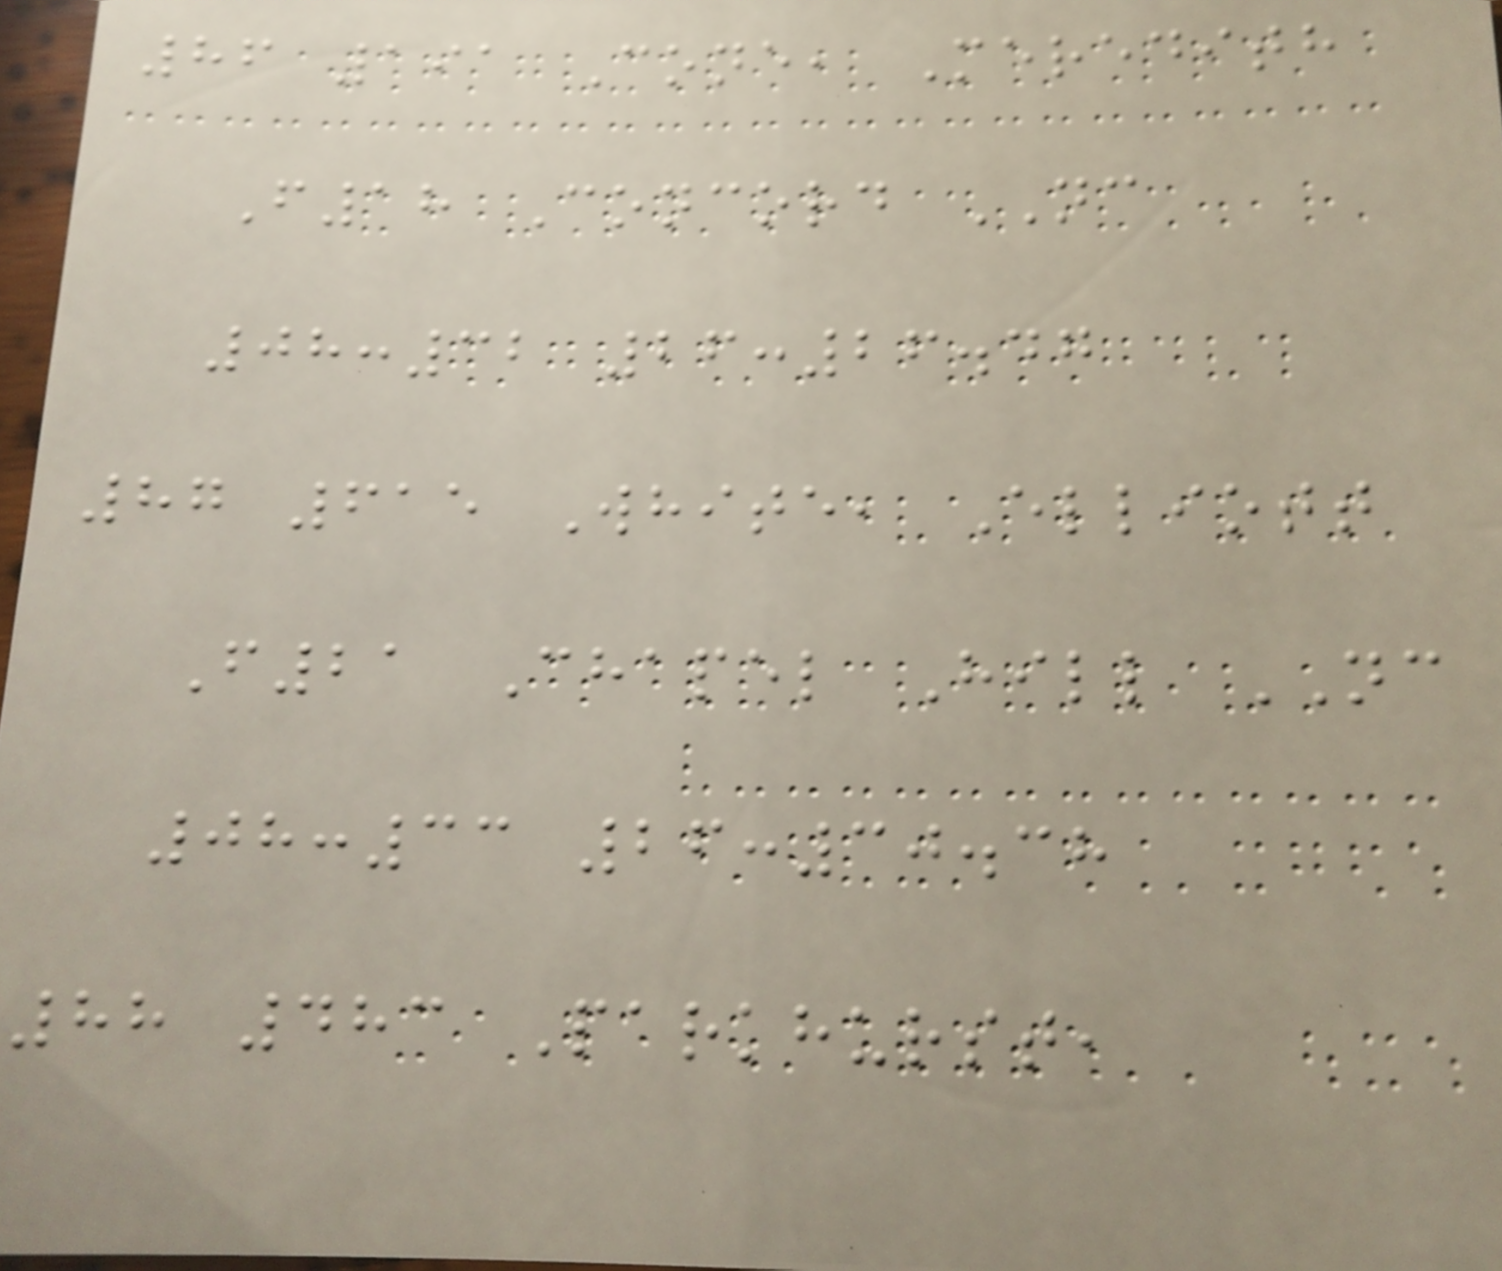86 191 Cone, Meredith
F18 Concord NC
08:32 26:26.47
87 615 White, Elliott
F21 Chapel Hill NC
08:33 26:30.38
88 483 Parkhurst,
